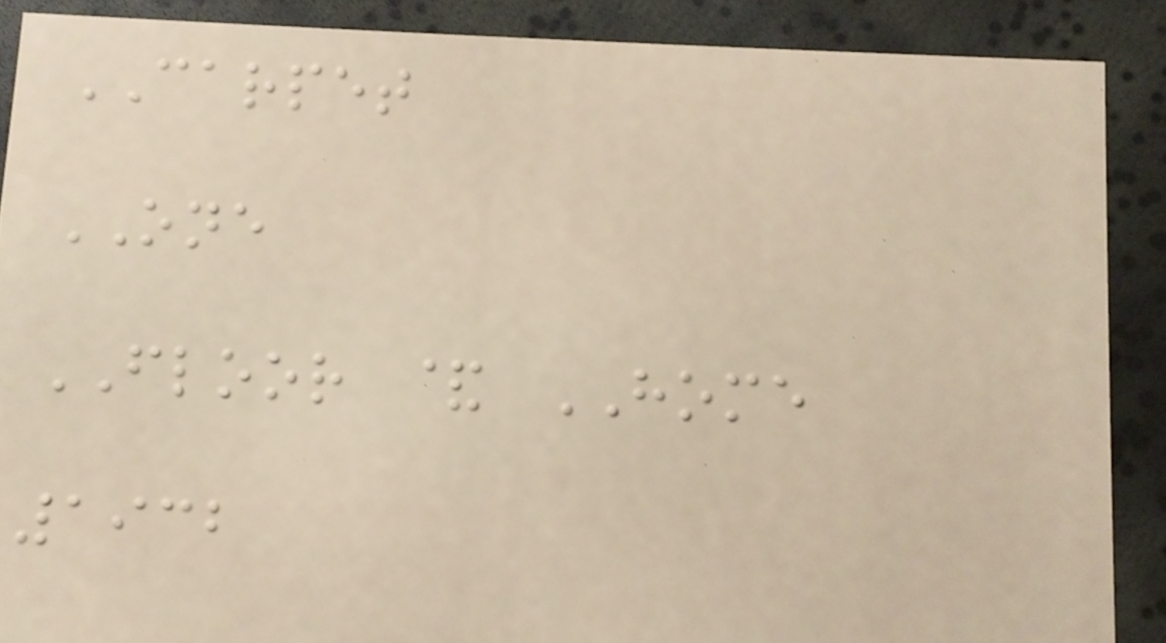CARPET
ONE
FLOOR & HOME
1932
